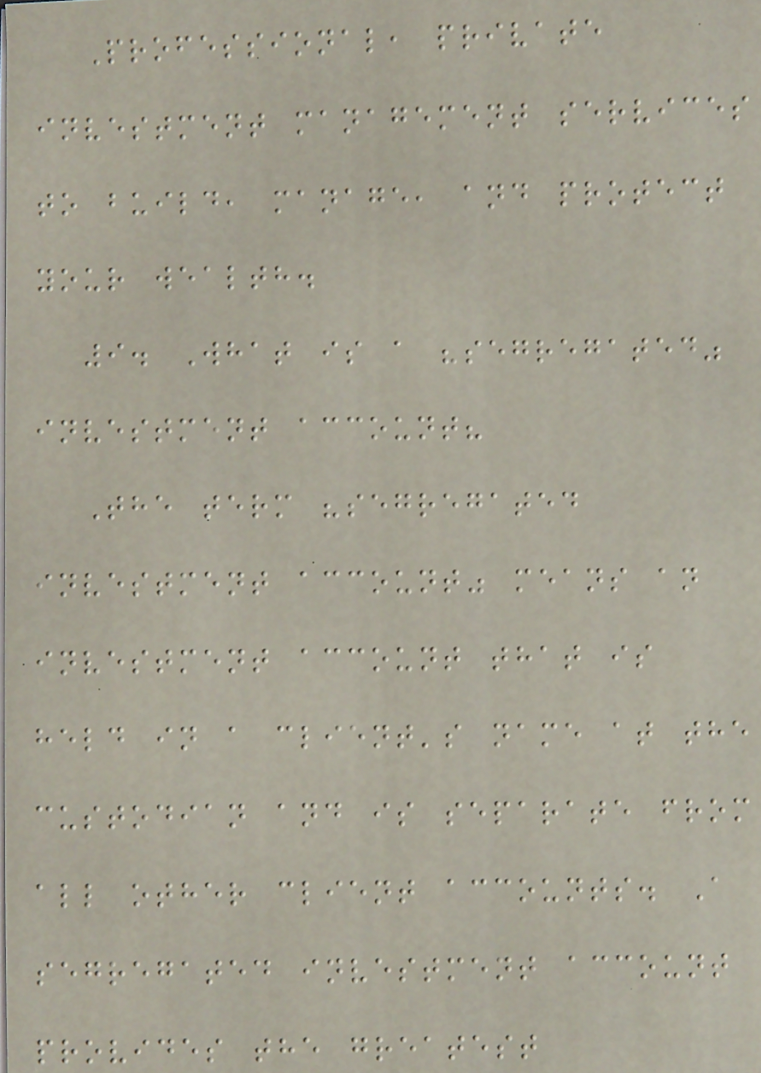Professional, private
investment management services
to build, manage, and protect
your wealth.
9. What is a "segregated"
investment account?
The term "segregated
investment account" means an
investment account that is
held in a client's name at the
custodian and is separate from
all other client accounts. A
segregated investment account
provides the greatest
